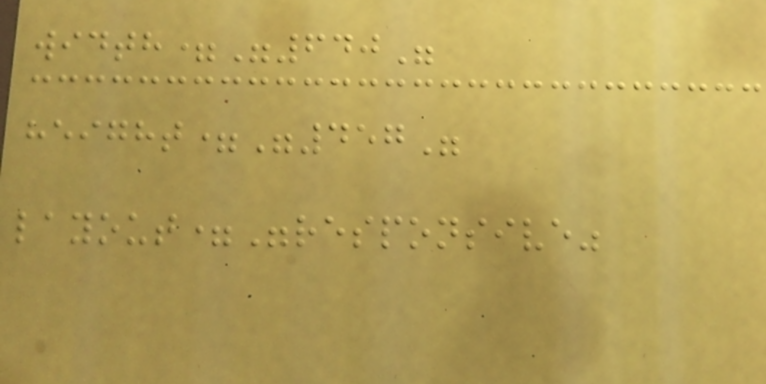width="640"
height="457"
layout="responsive"
